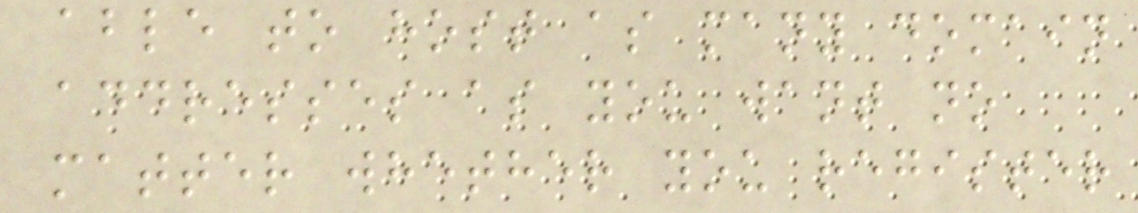able to host as many domain
addresses as you want no
matter whether you register
